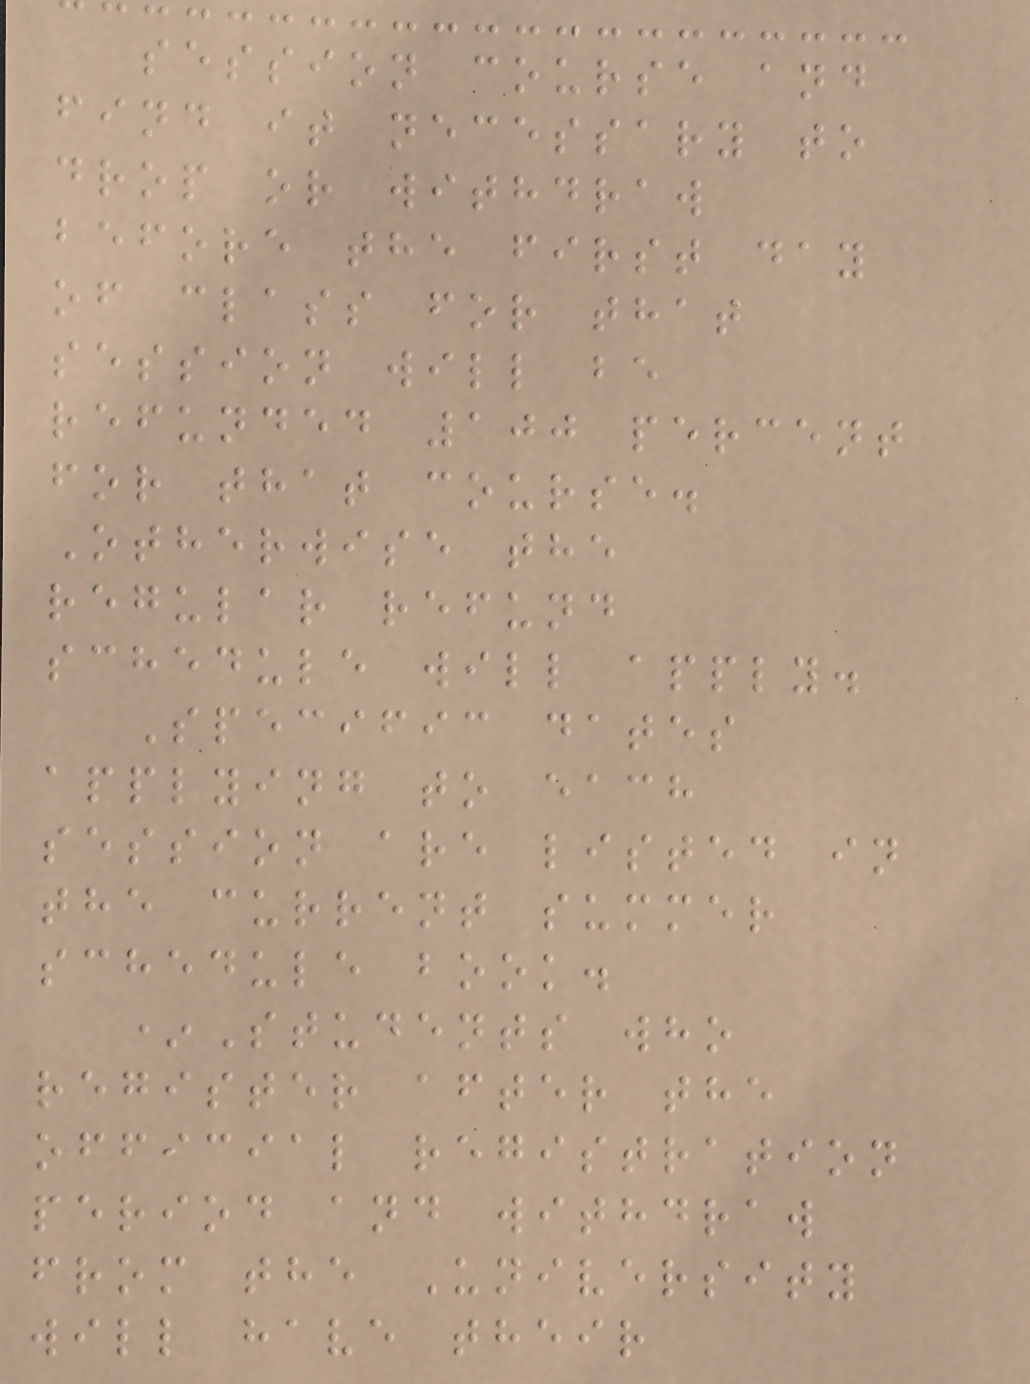session course and
find it necessary to
drop or withdraw
before the first day
of class for that
session will be
refunded 100 percent
for that course.
Otherwise the
regular refund
schedule will apply.
Specific dates
applying to each
session are listed in
the current summer
schedule book.
*Students who
register after the
official registration
period and withdraw
from the University
will have their
